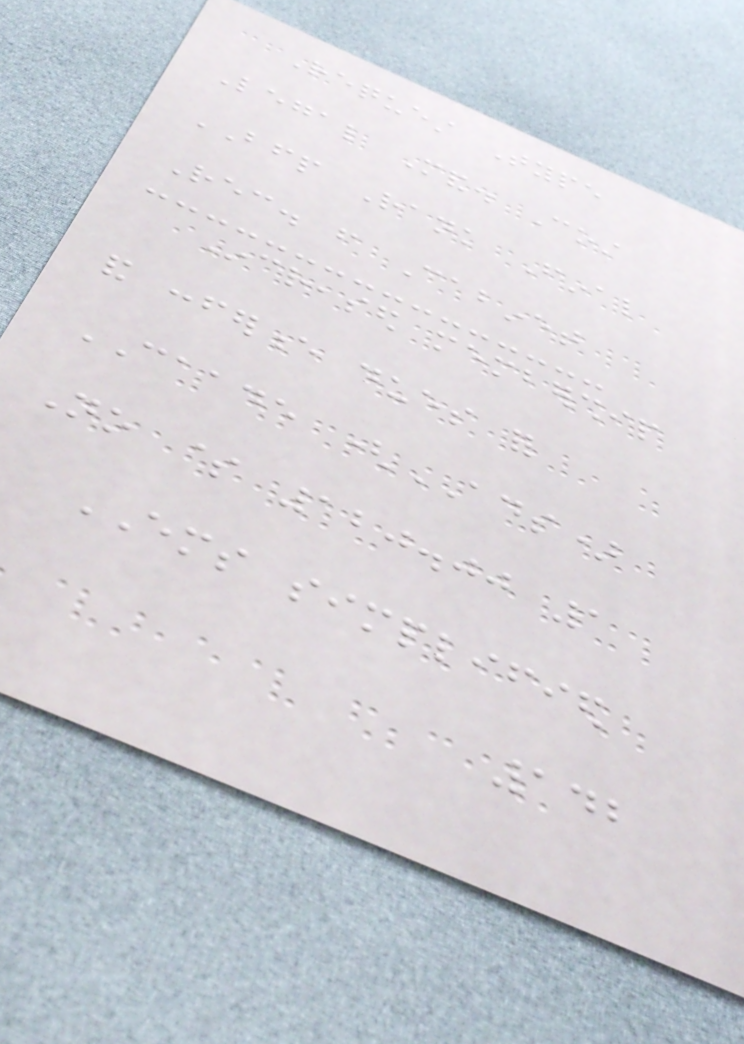Request Type
Legal Mand. Cost
BFP Rank Final
Rec. from Cabinet
Increased membership
and conference dues for
CAADE (ADS)
No $ 120.00 1
EMS simplified
142
